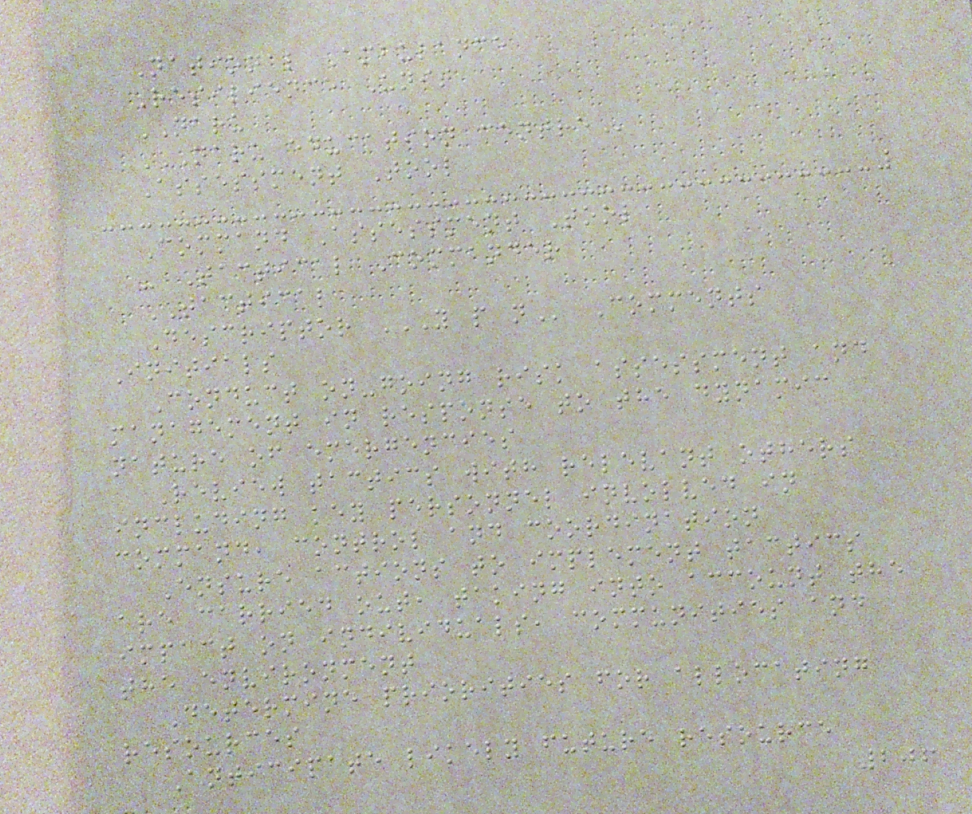National Ambulance
Resilience Unit
NARU
NARU EDUCATION CENTRE
Assessment Tool
Command Assessment Tool
- Tactical Commander
TACTICAL
Descriptor Y P N Comments
Initials
Conduct on-going risk assessment and
management in response to the dynamic
nature of emergencies
Review tactics with relevant others
including key personnel involved in
command, control and coordination
Ensure actions to implement tactics
are carried out, taking into account the
impact on individuals, communities and
the environment
Determine priorities for allocating
resources
Anticipate likely future resource
206
